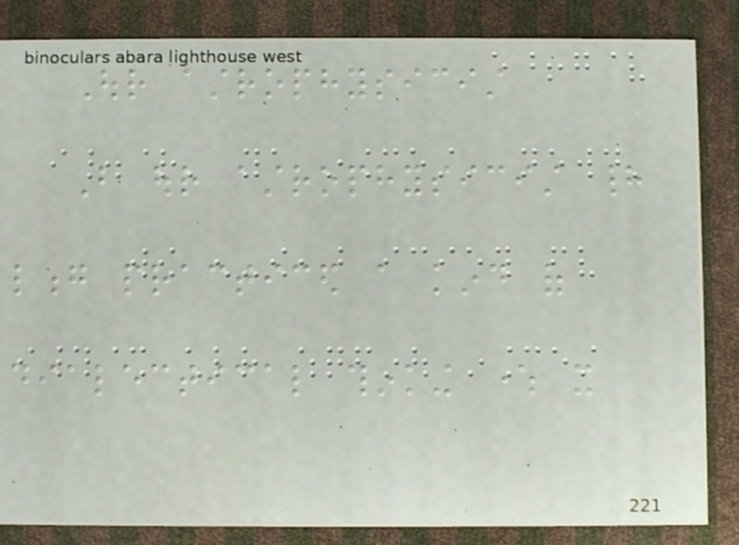Our astrophysicist
But our astrophysicist had
long practiced a kind of
dialectical thinking where it
